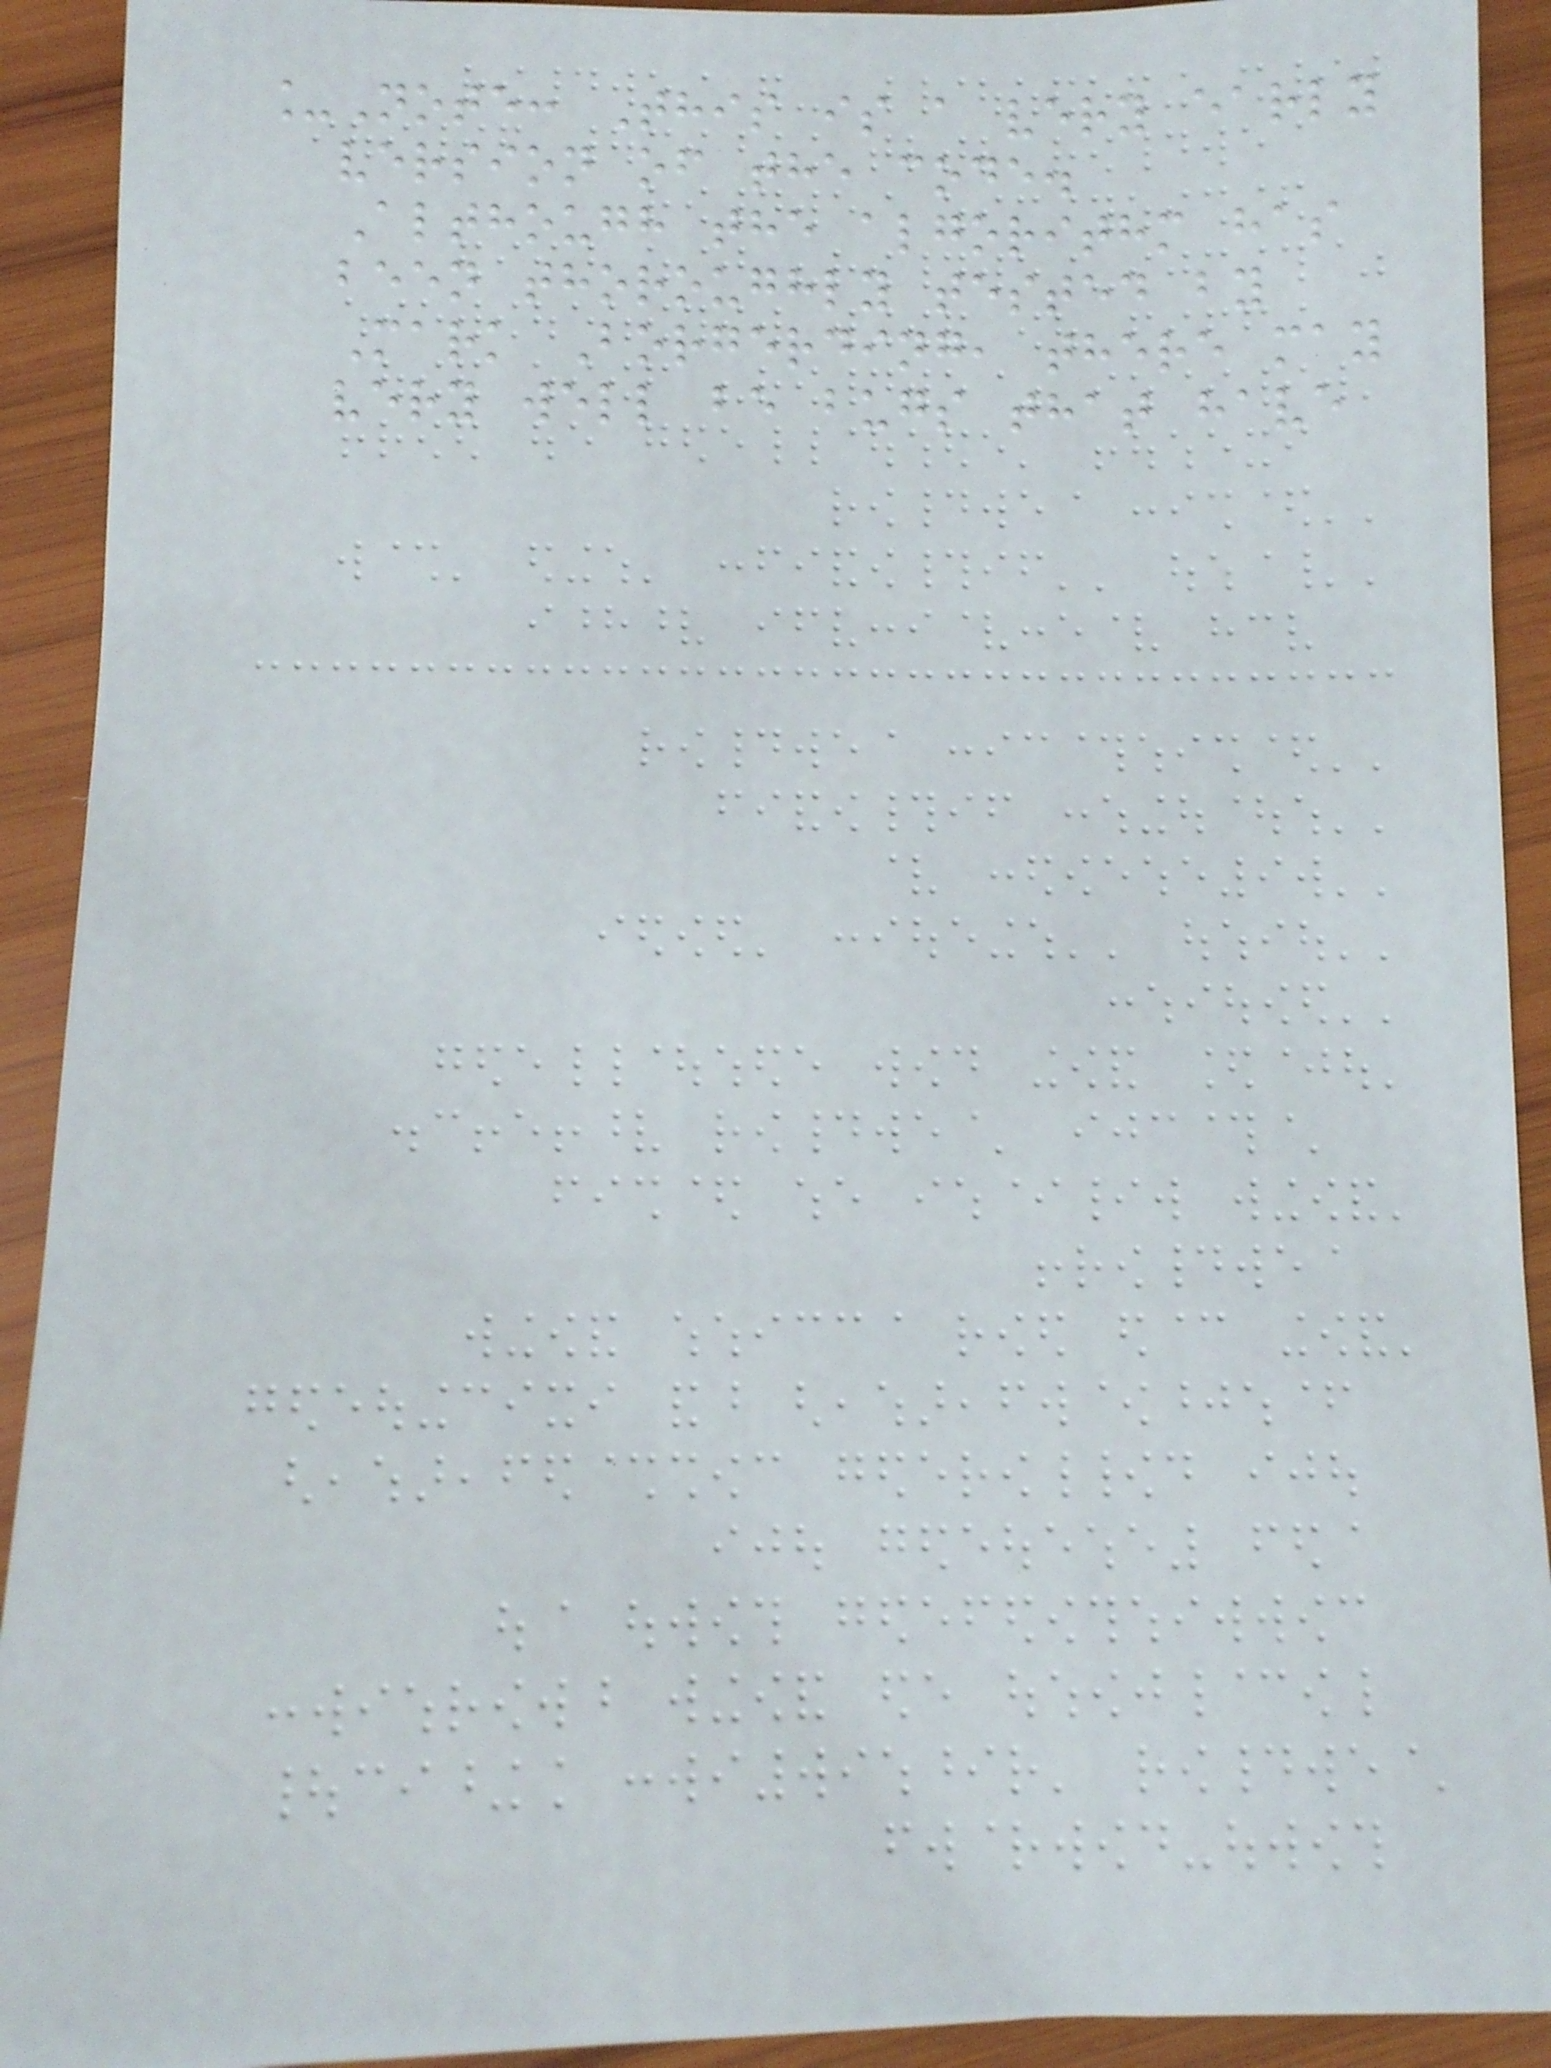_Note: This is a very early
version of the code.
Although the algorithm has
been thoroughly tested by
Mark Borgerding, there may
very well be bugs that have
